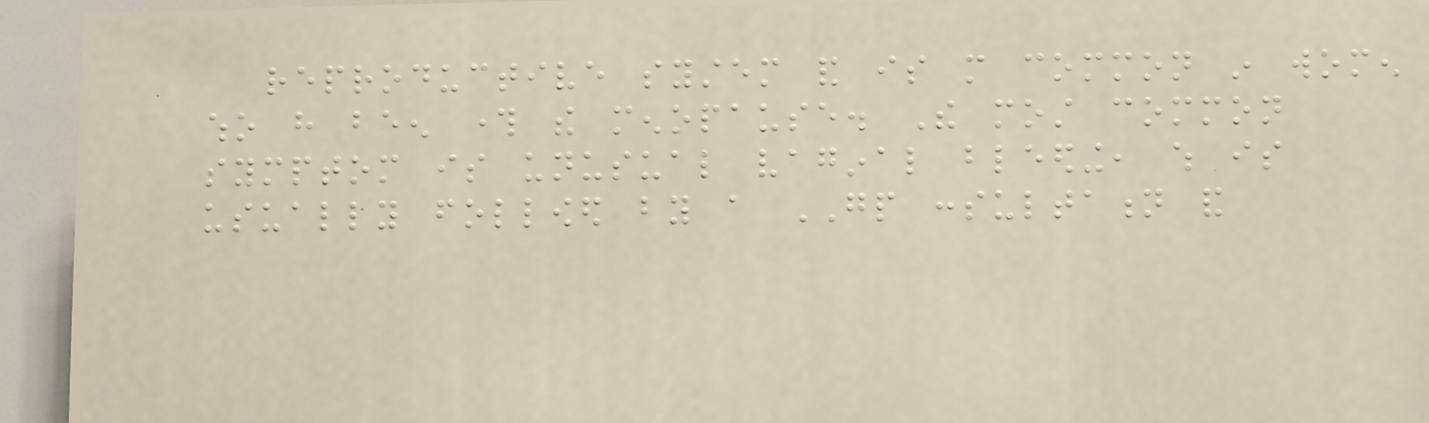reproductive system and is more common in women
who have been through the menopause. The most common
symptom is unusual vaginal bleeding, which is
usually followed by a GP consultation and
